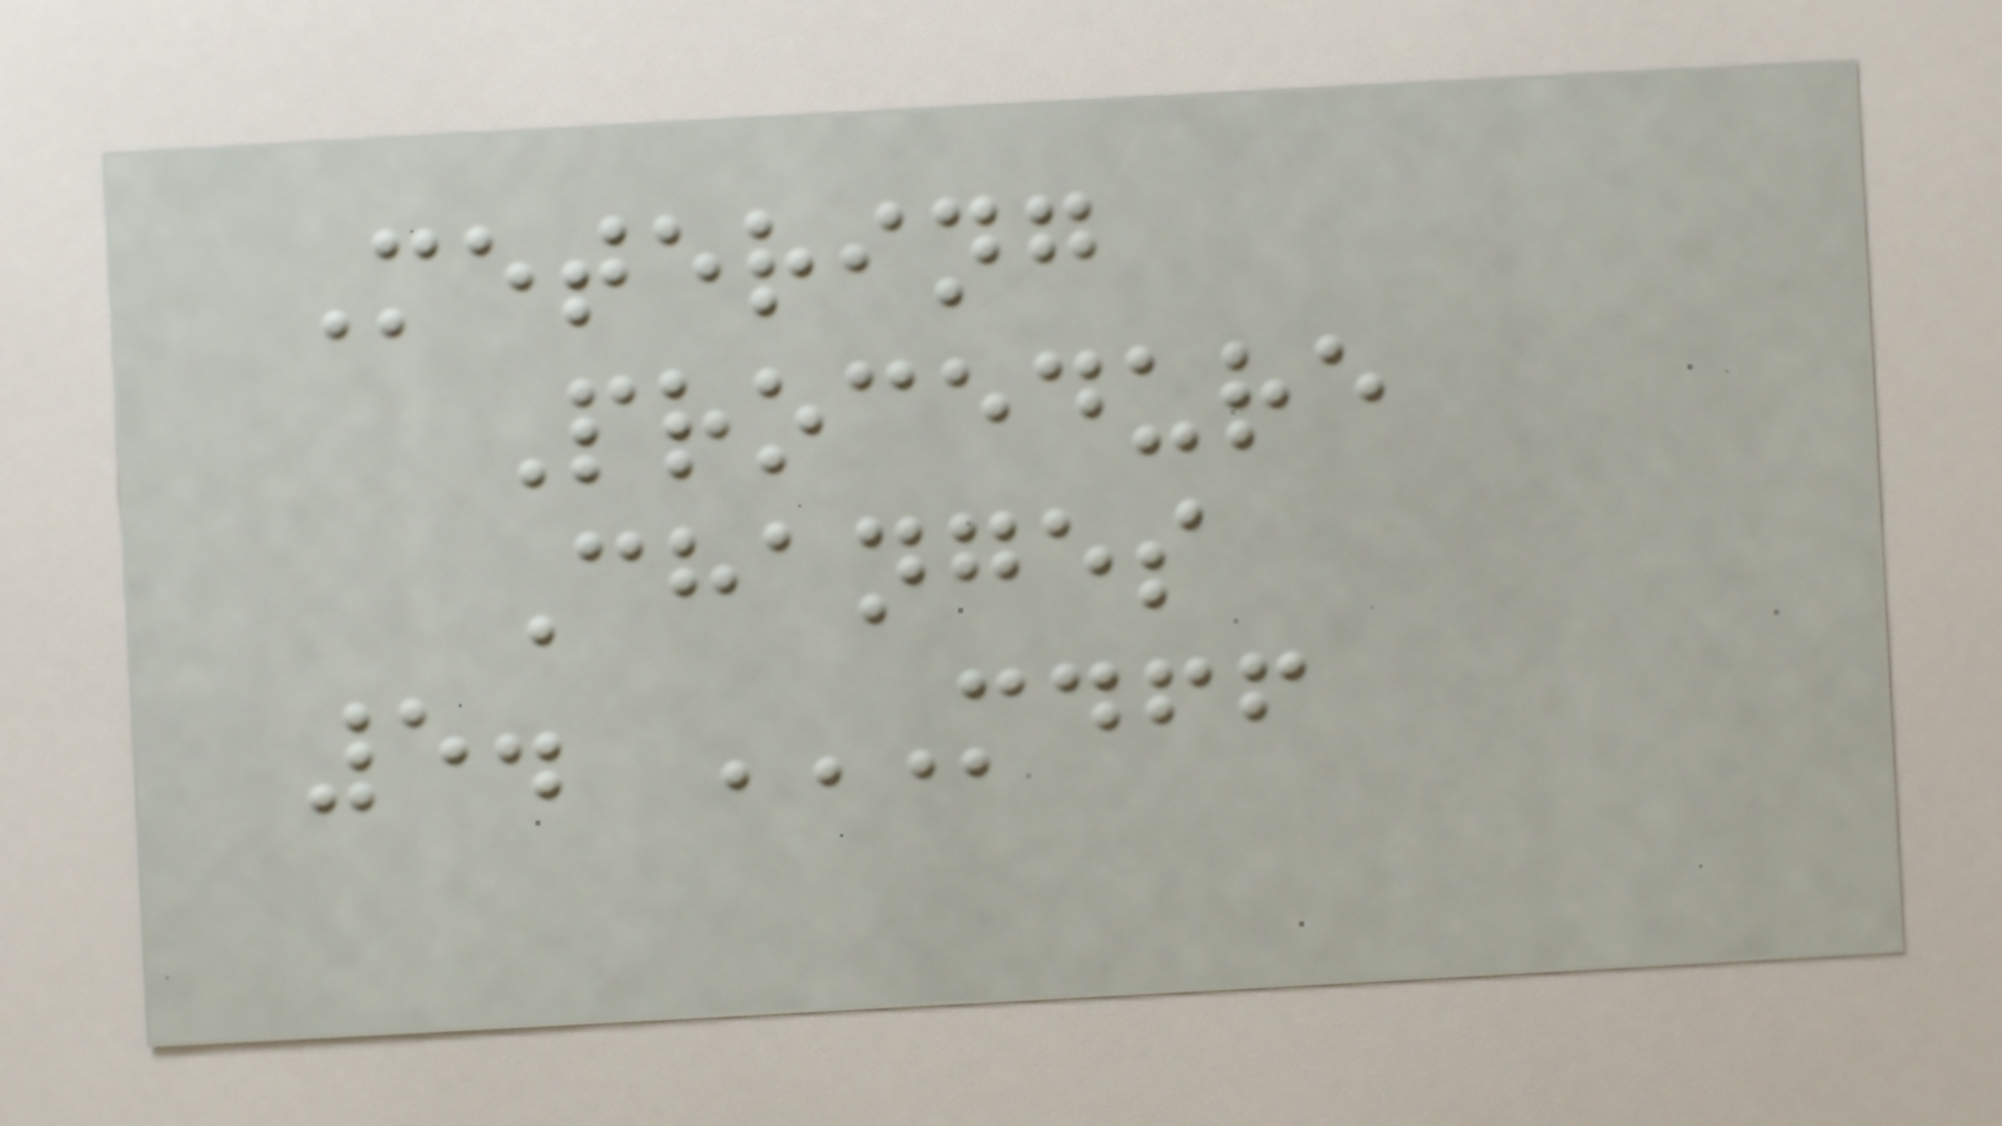Metering
Procedure
Changes
5. MDFF
